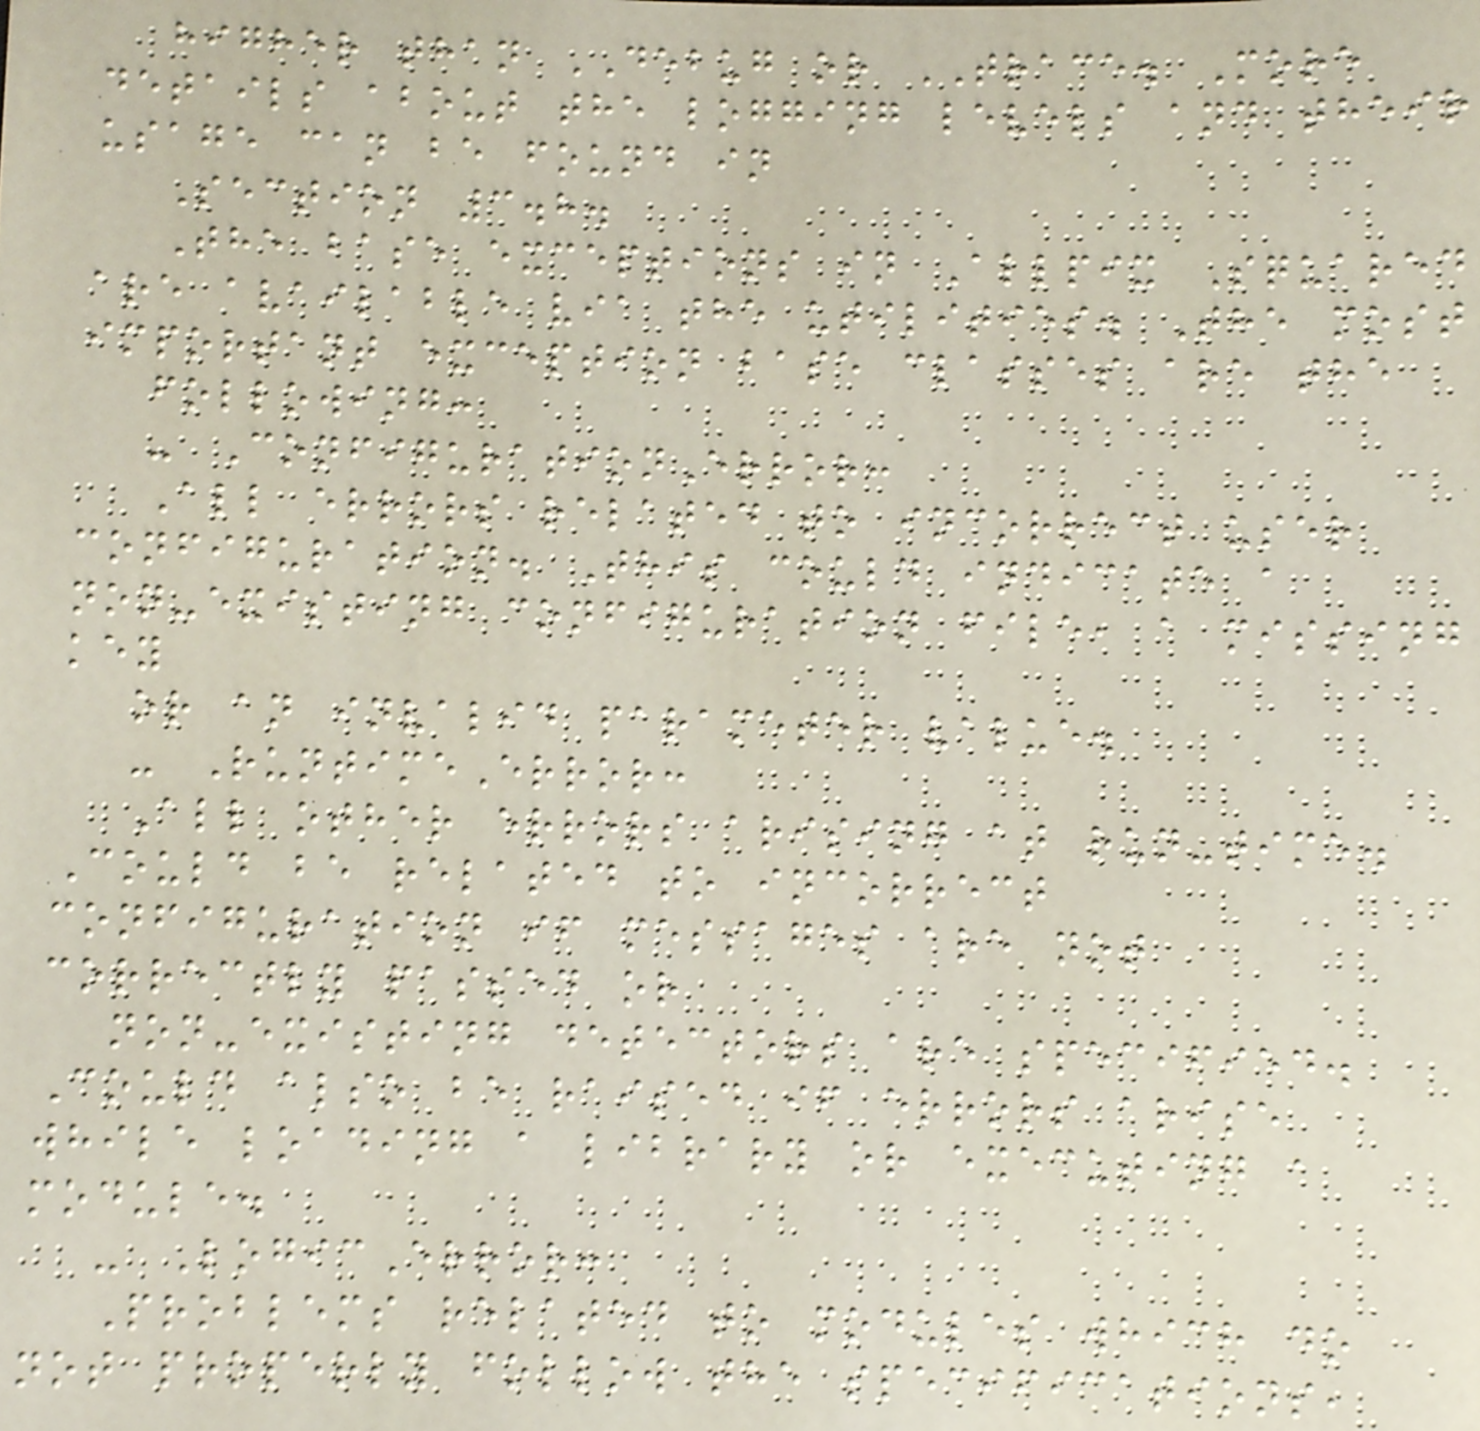higher than DEBUG or TRACE. More
details about the logging levels and their
usage can be found in
Section 3.8.
The base exceptions in Allpix Squared
are available via the utilities. The most
important exception base classes are the
following:
- ConfigurationError:
All errors related to incorrect user
configuration. This could indicate a
non-existing configuration file, a missing
key
or an invalid parameter value.
- RuntimeError:
All other errors arising at run-time.
Could be related to incorrect
configuration if messages are not
correctly passed or
non-existing detectors are specified.
Could also be raised if errors arise
while loading a library or executing a
module.
- LogicError:
Problems related to modules which do
not properly follow the specifications,
